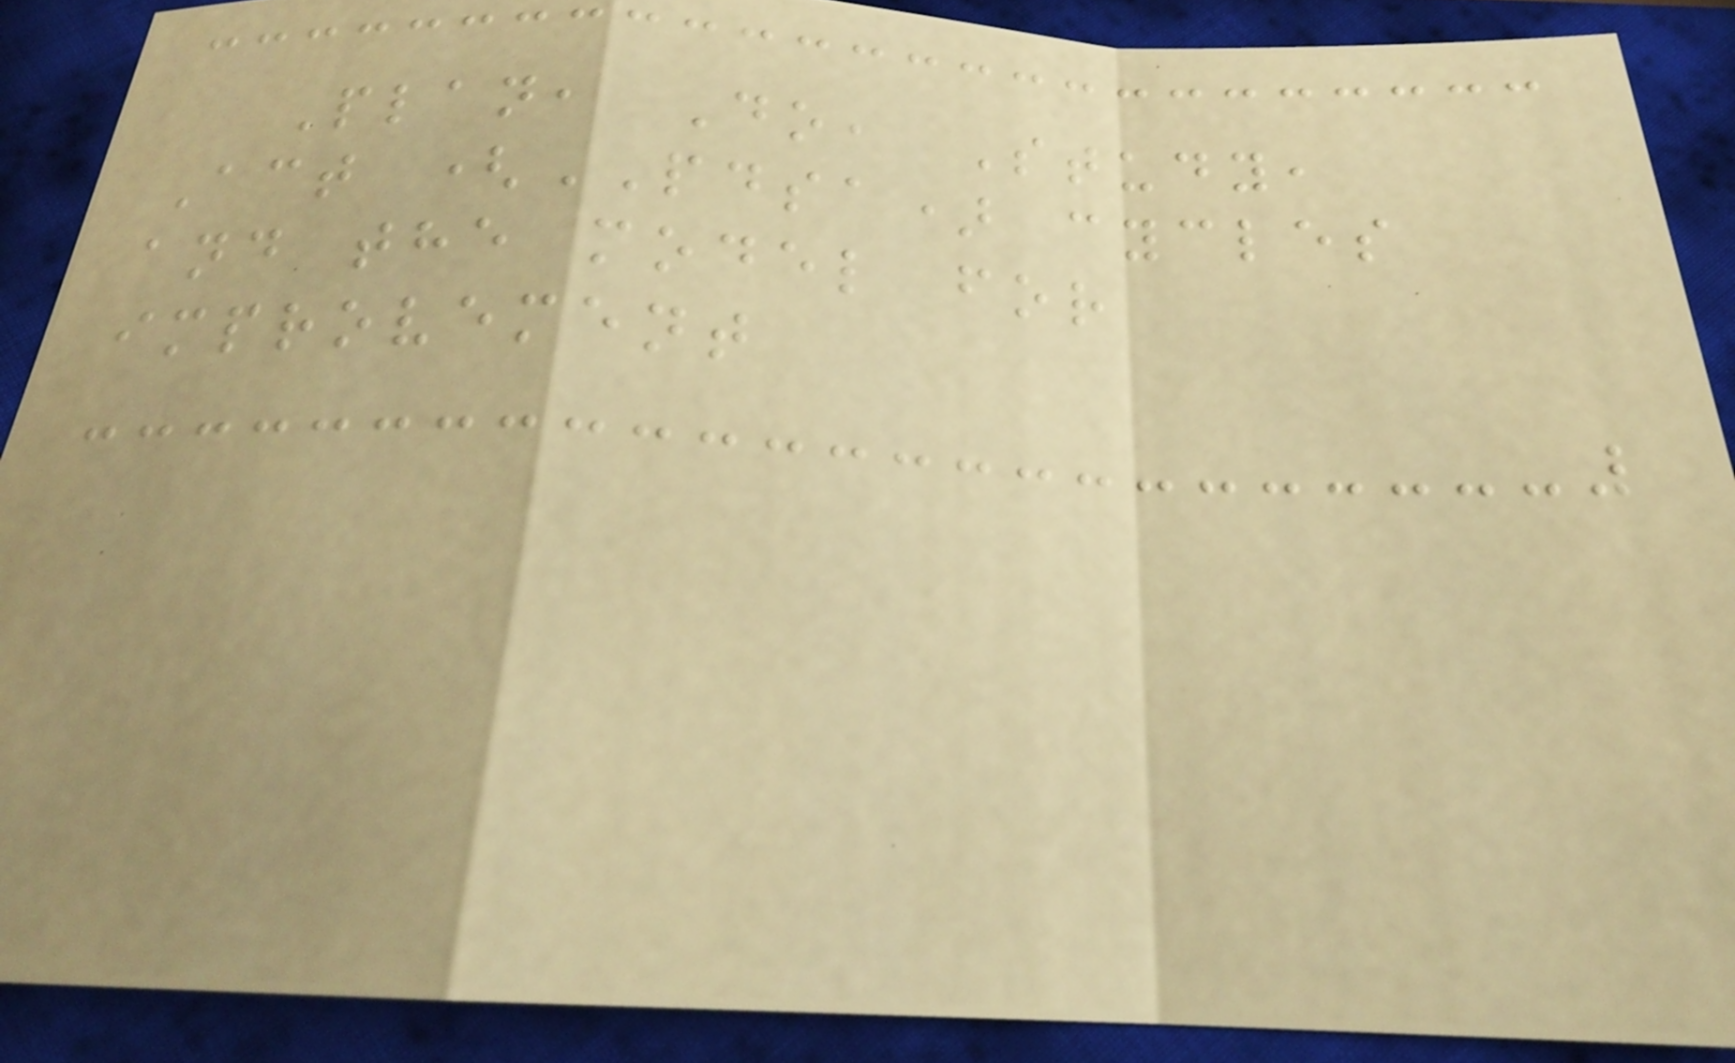Plan, Do, Study,
Act (PDSA) cycles
and the model for
improvement
